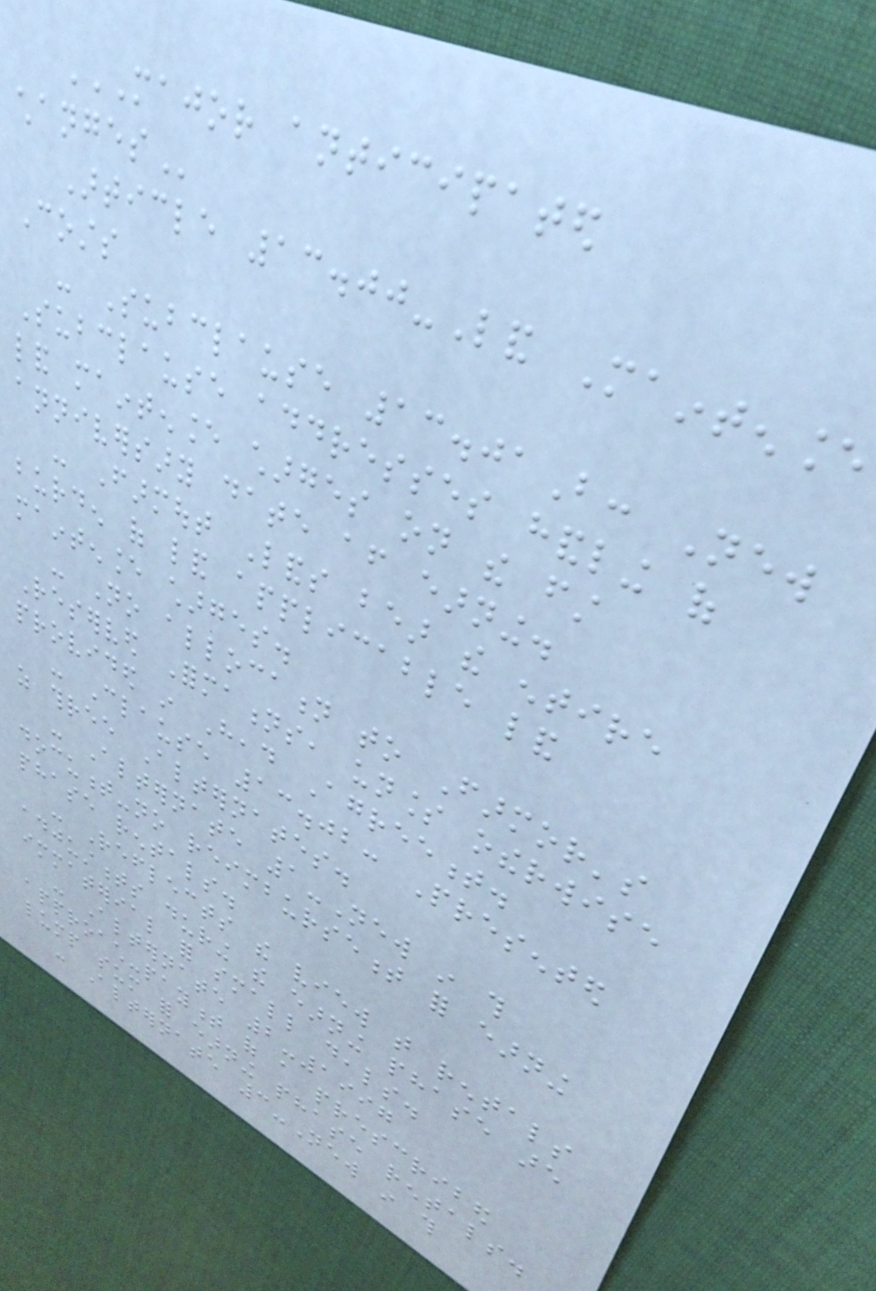MAJOR ANTICIPATED
CHANGES
Article 13.00-Land Maintenance
Costs
- Subclause 13.01B: New
Subclause addresses handling of
land maintenance charges on the first
anniversary date after earning.
- Farmout Lands bear the entire
burden of land applicable land
maintenance charges.
- No allocation to Farmor's
Reserved Formations, unless otherwise
provided in Head Agreement.
- Clause 13.02: Presented
as three Alternates.
- Alternate 1-New in this
document-no reimbursement for earning
phase rentals.
- Reflects the view that rentals
adjustments during the earning phase are
immaterial for small deals.
- Alternate 2-1997
approach-payment of a prescribed
lump sum for earning phase rentals.
- Alternate 3-New in this
